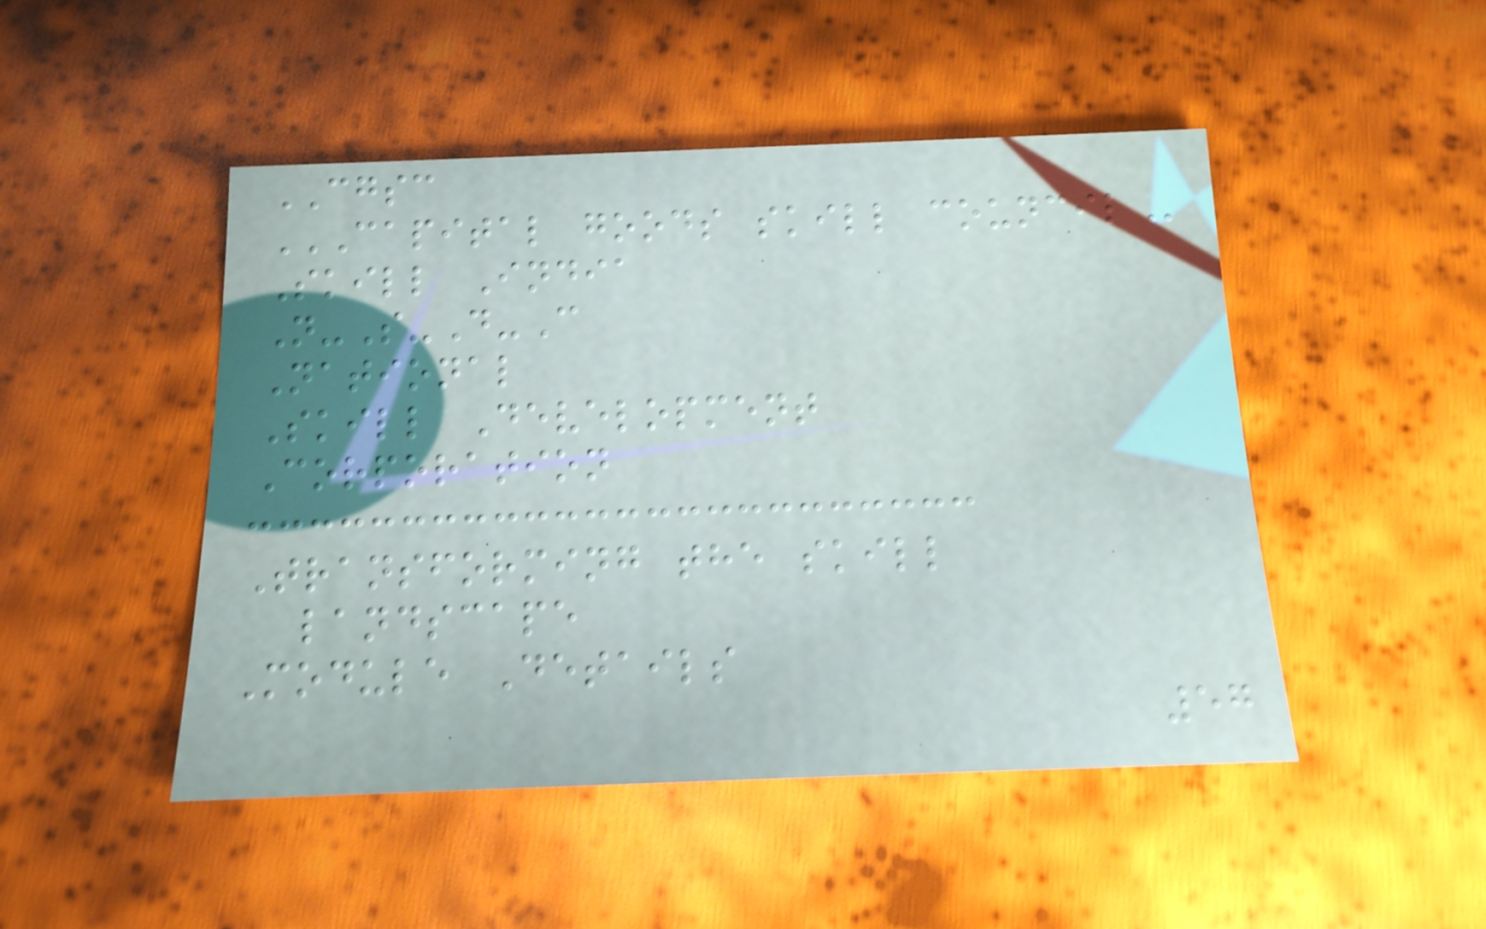CGSC
CAPITAL GOODS SKILL COUNCIL
Skill India
N-S-D-C
National
Skill Development
Corporation
Transforming the skill
landscape
Module Details
57
